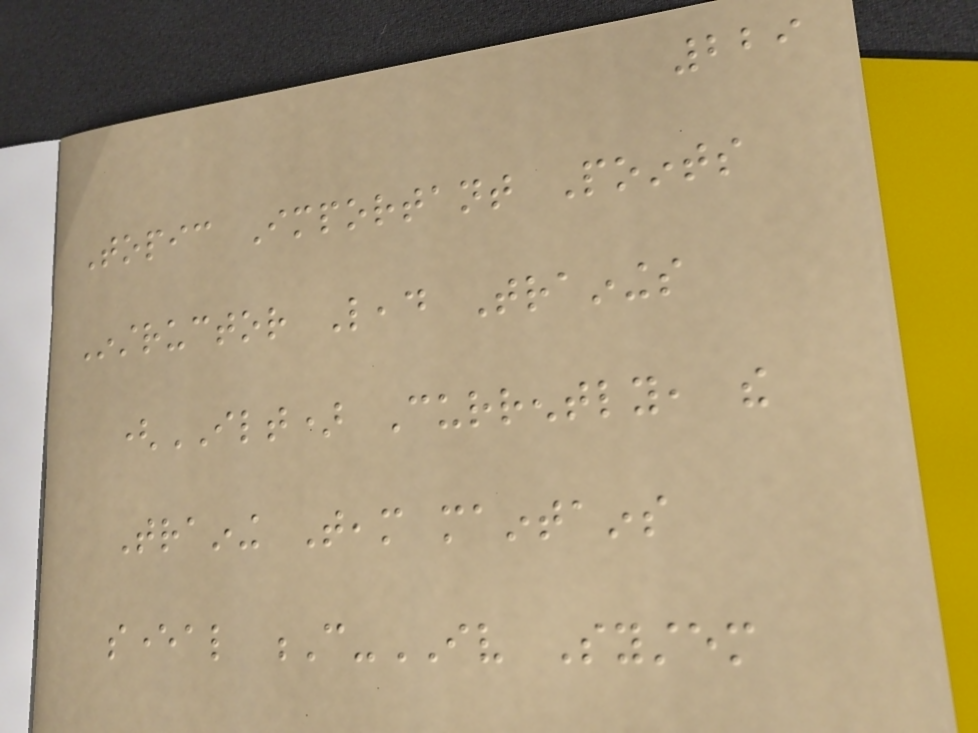229
Topic Important Points
Instructor Lead Trainings
(ILT) Currently, the
Training Team maintains
several C-IV System
